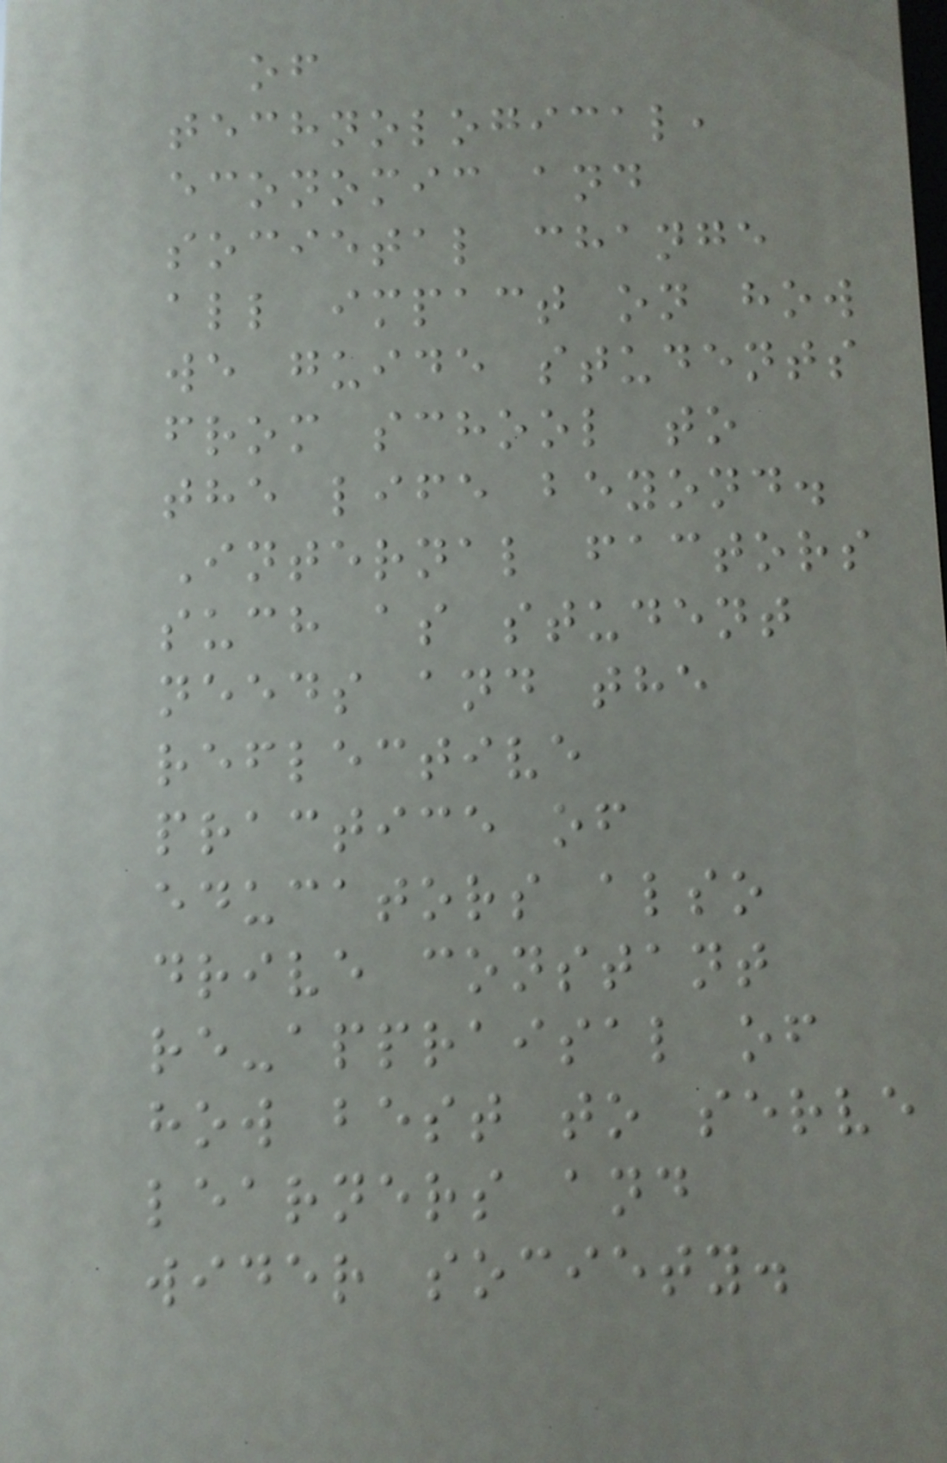of
technological,
economic and
societal change
all impact on how
we guide students
from school to
the life beyond.
Internal factors
such as student
needs and the
reflective
practice of
educators also
drive constant
re-appraisal of
how best to serve
learners and
wider society.
